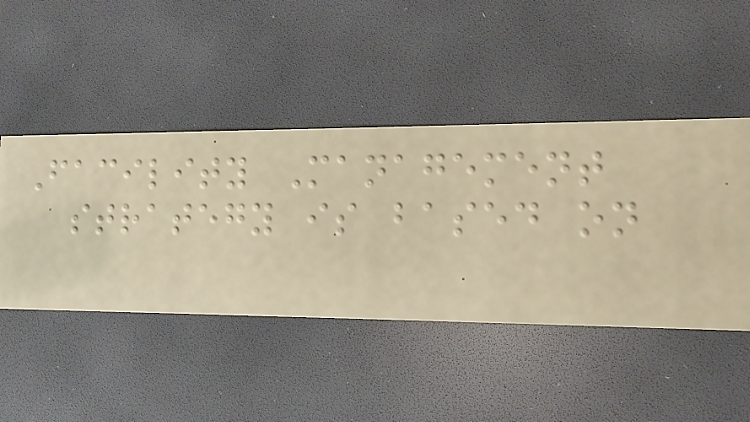Facility Management
strategy is based on
